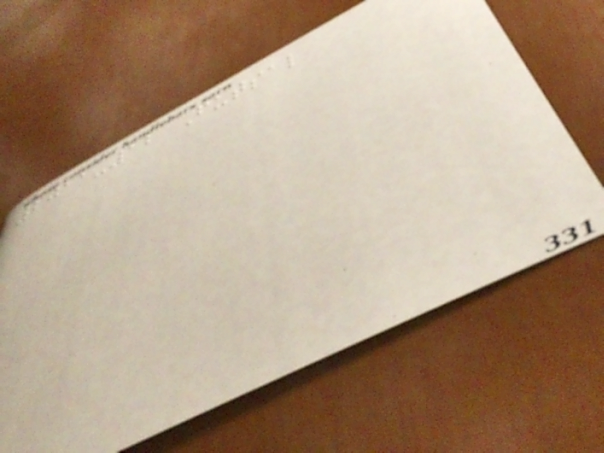2011-12 Futsal
